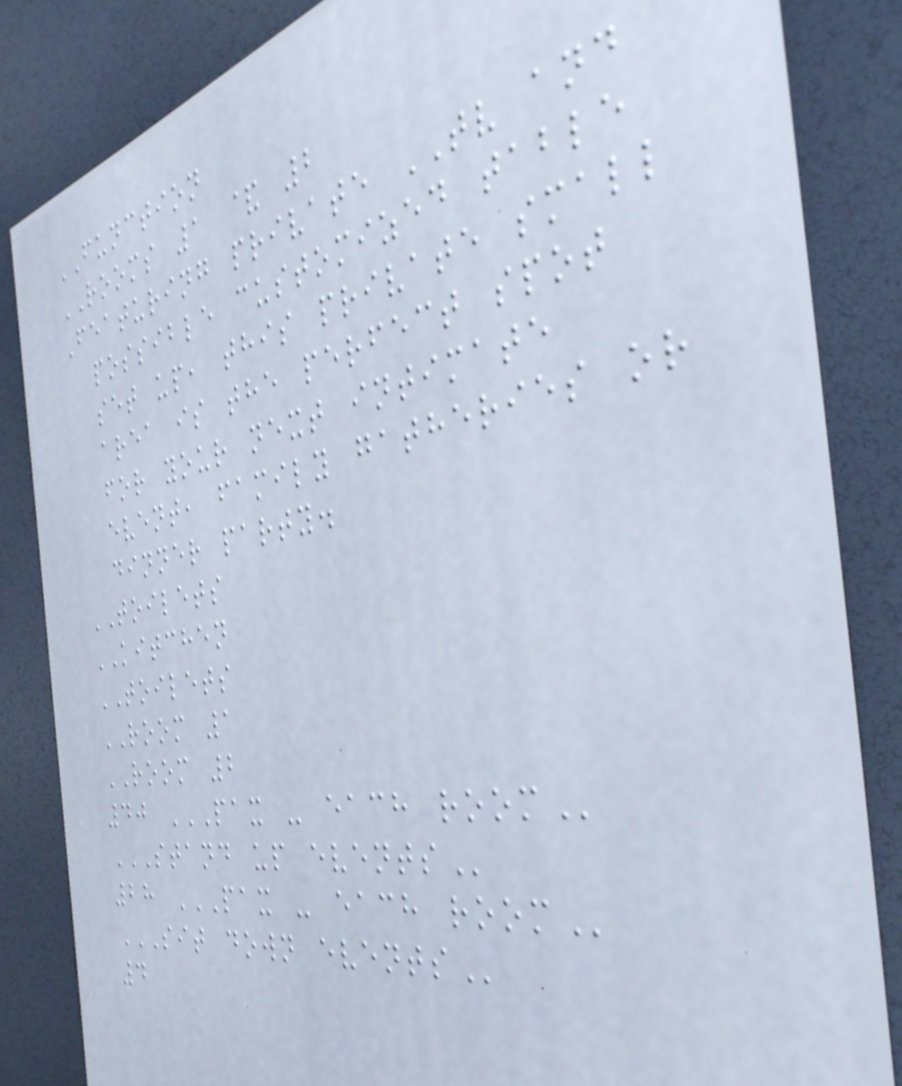FUNCTION
ROOMS 1 & 2
Featuring private TV and
possible customized table
set up, this private small
area is the perfect spot
for your next intimate
event, family gatheries or
dinner party.
TOILETS
KITCHEN
TOILETS
ROOM 1
ROOM 2
40 PAX - EACH ROOM
STAND UP EVENTS
28 PAX - EACH ROOM
SIT DOWN EVENTS
4
